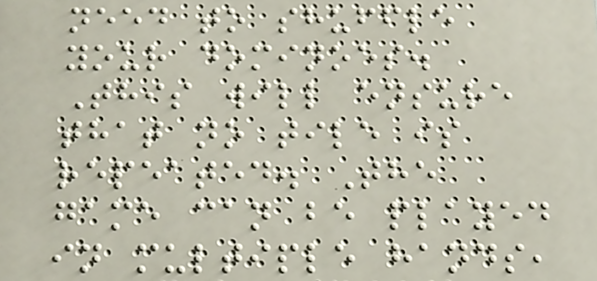need to shuffle
your dominoes.
This will ensure
that no tile is
repeated. The
game can be played
in multiple hands,
